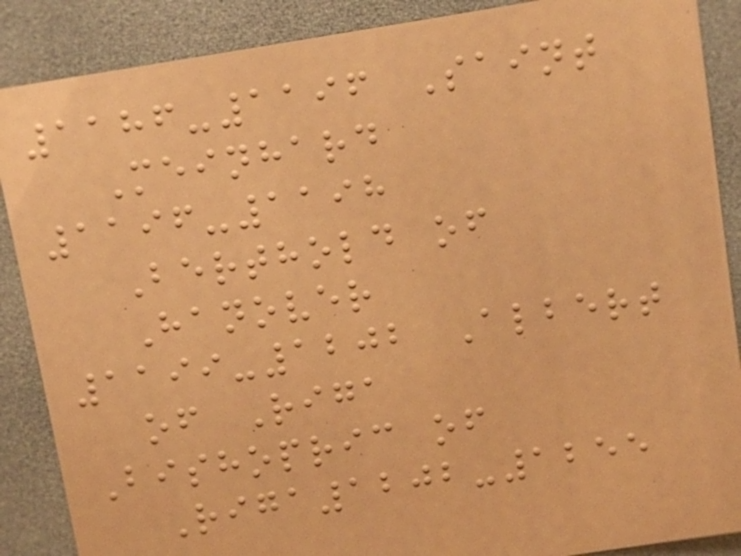1186-1196 Saint
Meinhard
1196-1198
Berthold of
Hanover
1199-1202 Albert
of Riga
Bishopric of
Riga1202-1255
